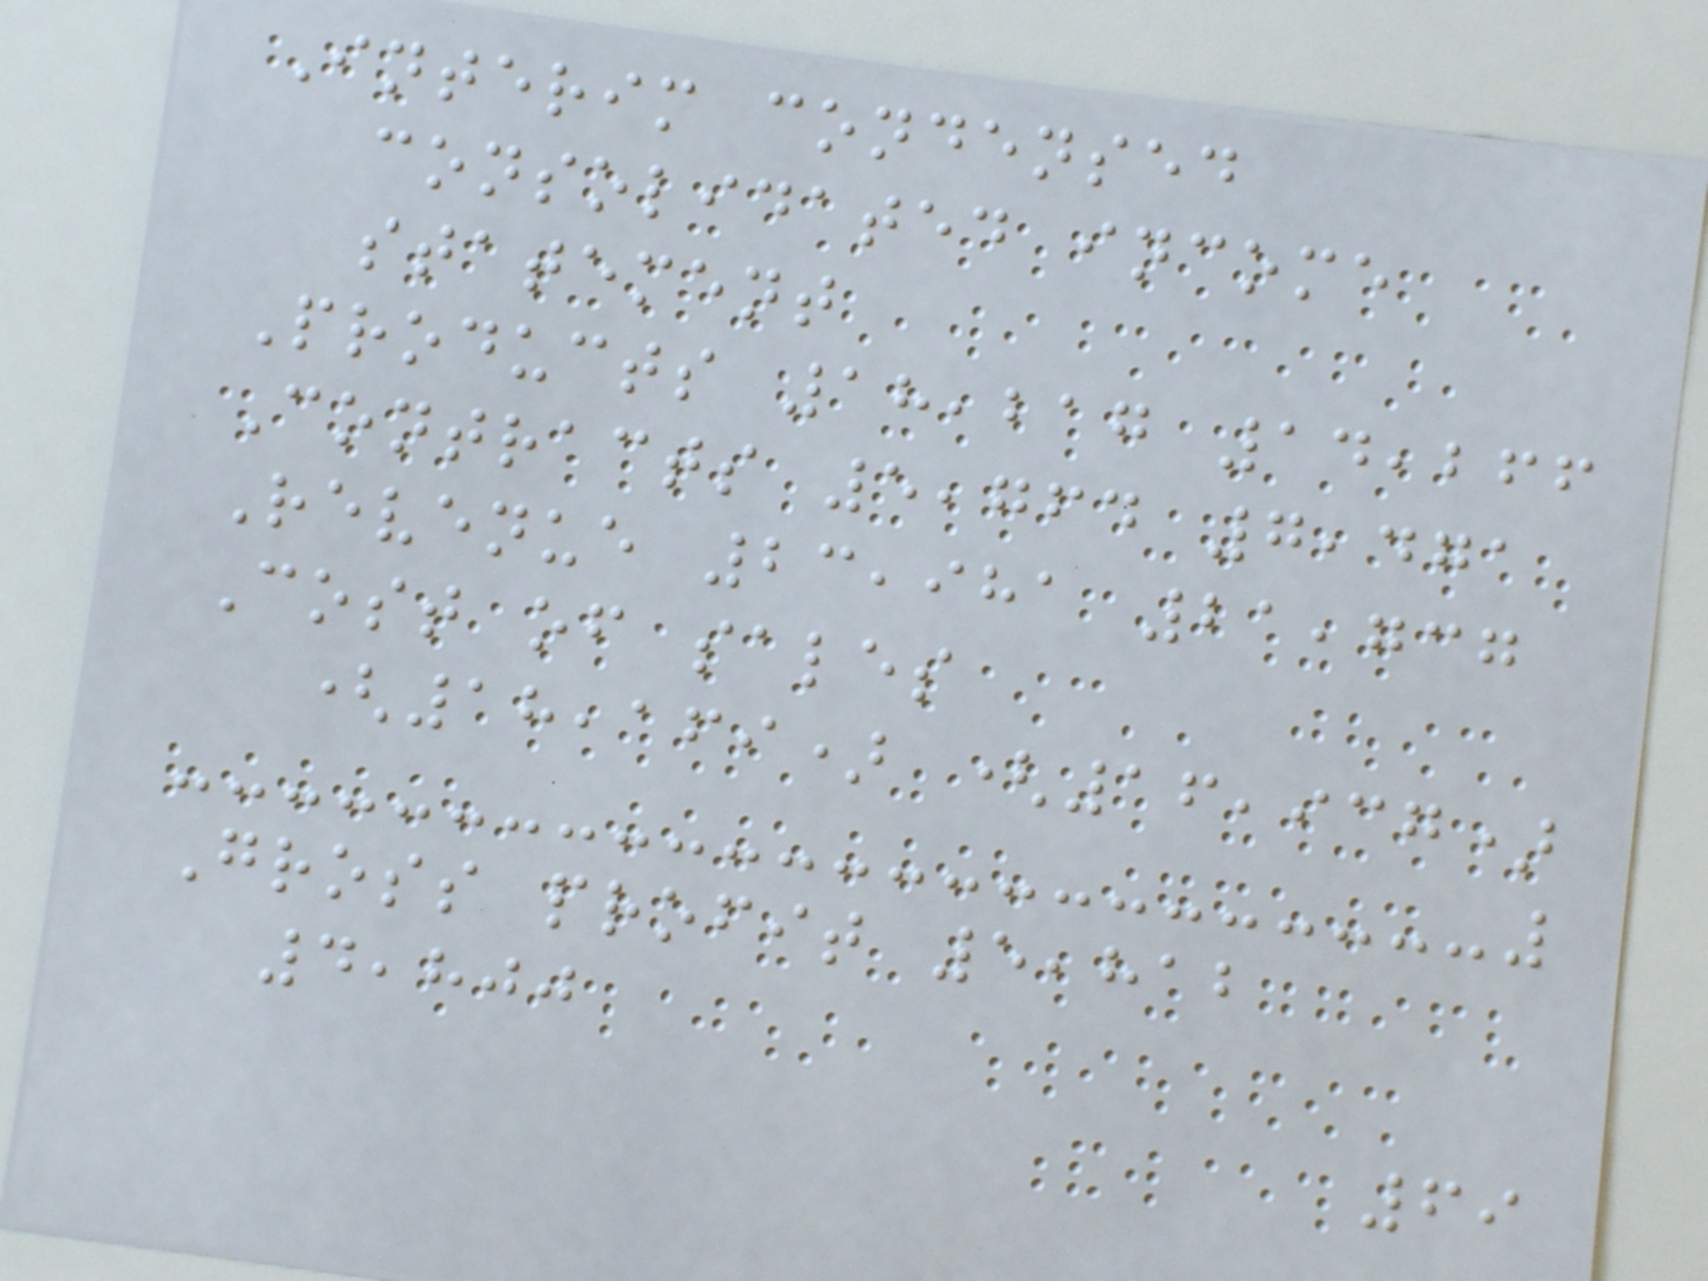Interim condensed
consolidated income
statement
Products 18,217 14,266
Contracts 5,764 7,471
Revenue 23,981 21,737
Cost of sales
(18,169) (16,937)
Gross profit 5,812
4,800
69
